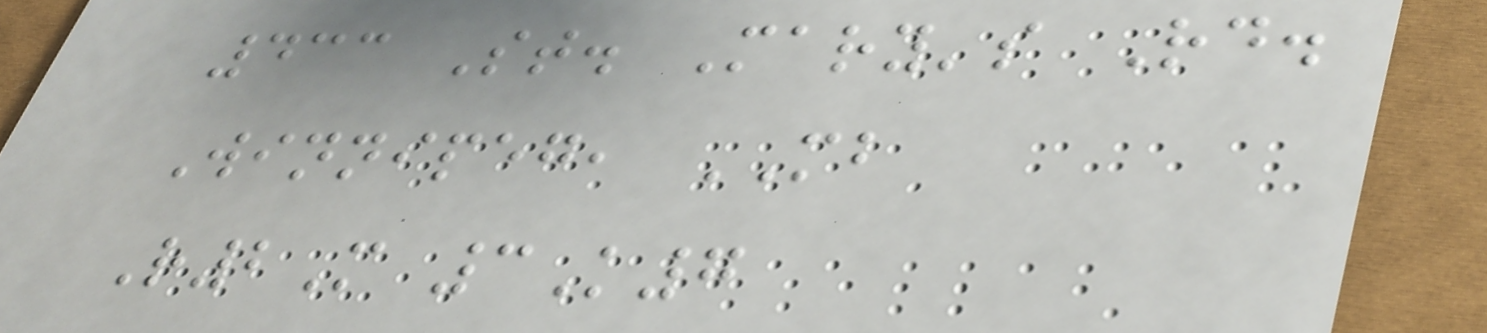433 St. Mary's Rd.
Winnipeg, MB
R2M 3K7
